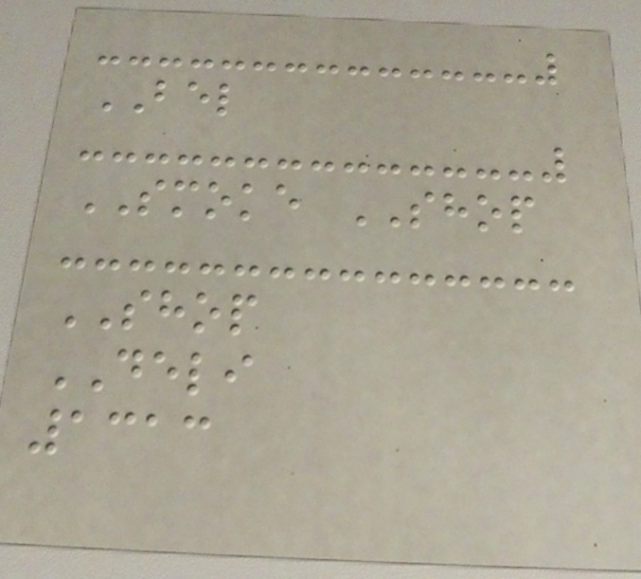BEL
SMOKE SHOP
SHOP
DELI
1313
